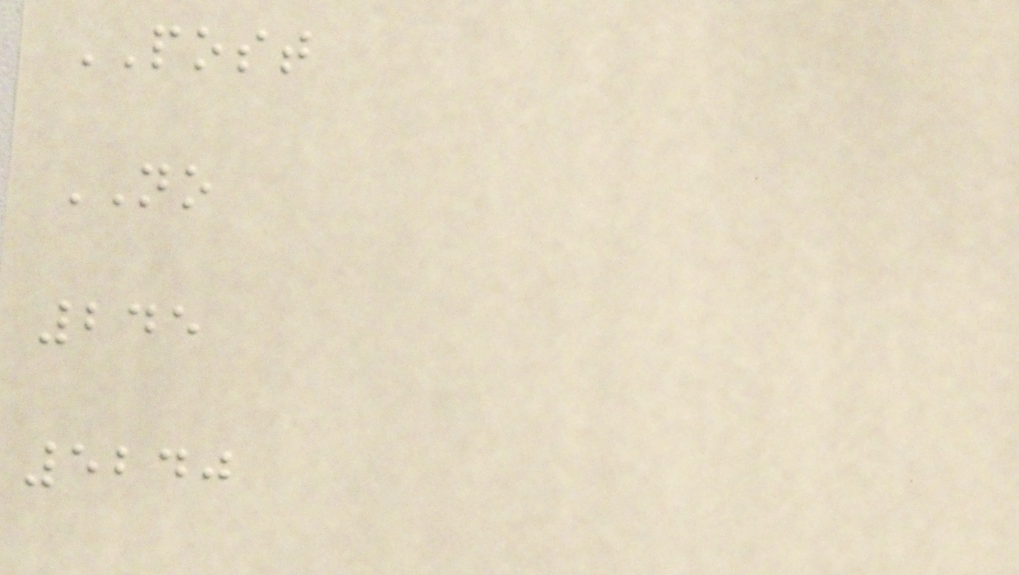POST
NO
245
5240
